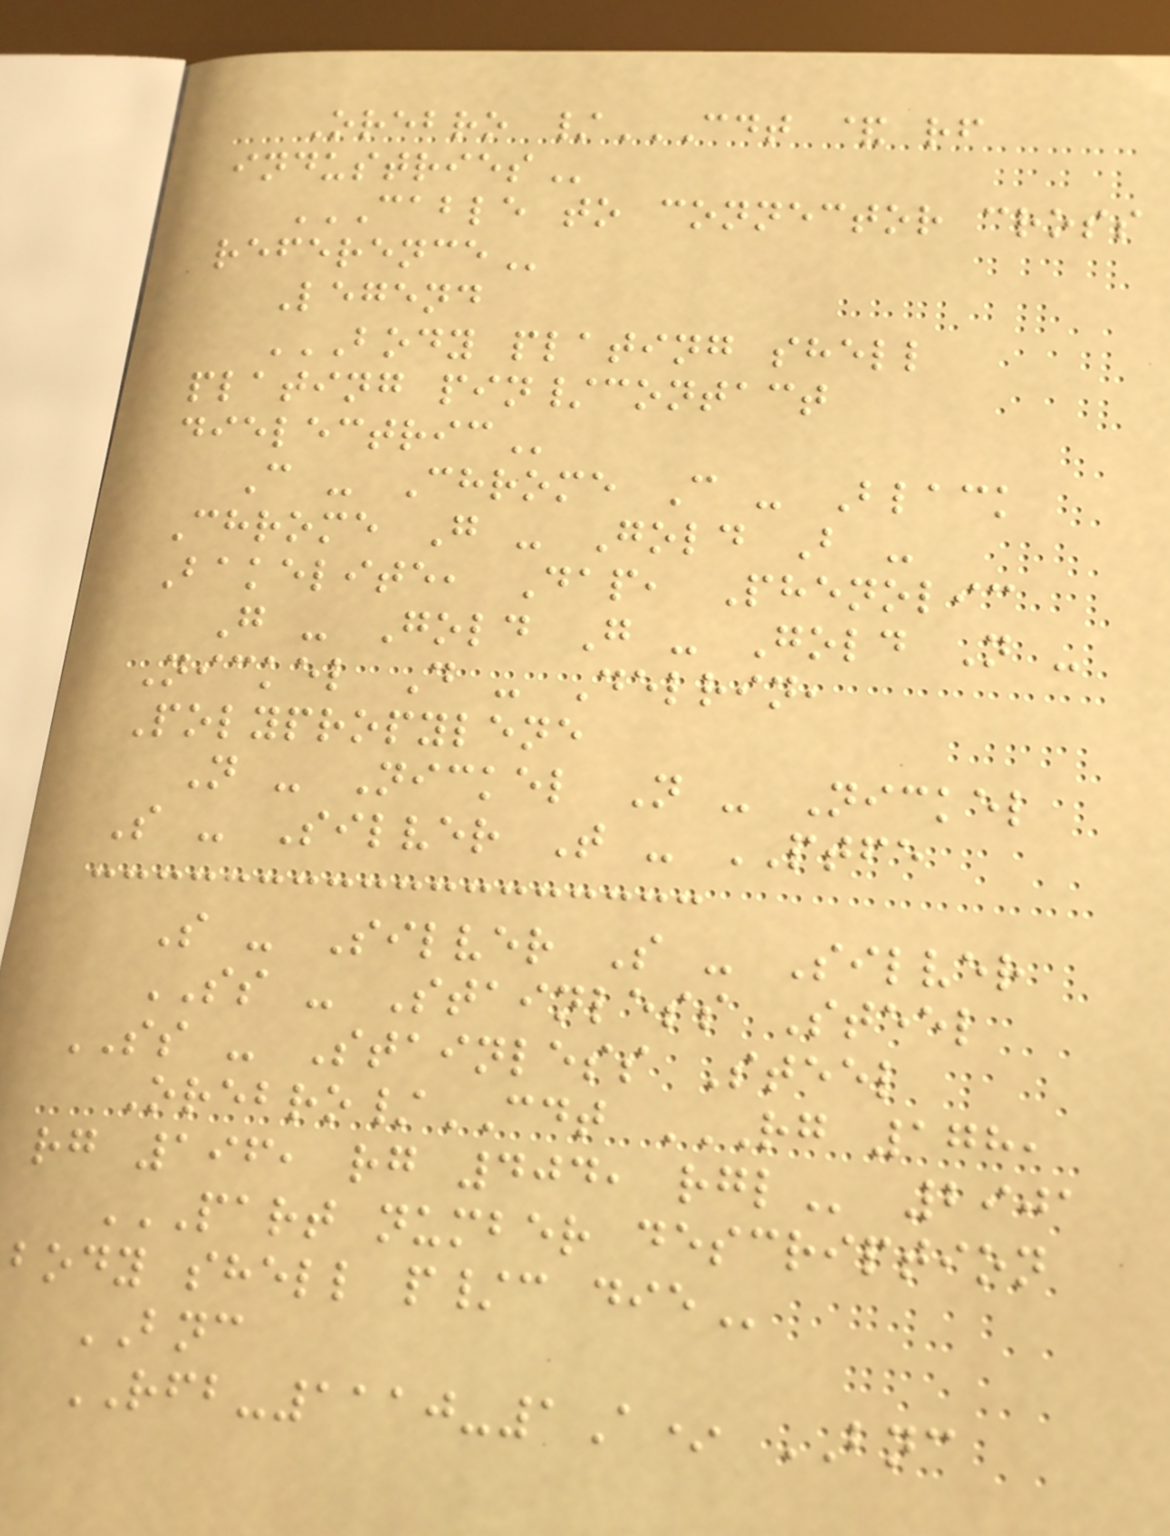Orebro /CDT & RF
INDUSTRIES
CABLE TO CONNECTOR CROSS
REFERENCE
Legend
BODY PLATING SHELL
PLATING PIN/CONTACT
DIELECTRIC
C - Chrome C - Black
Chrome G - Gold B -
Bakelite, Dap, Phenolic
G - Gold G - Gold N -
Nickel D - Delrin,
Polypropylene
N - Nickel N - Nickel
S - Silver T - PTFE
S - Silver S - Silver
SS - Stainless Steel
SS - Stainless Steel
Orebro/CDT RG 178,
RG 196, RG 404, RGL 2901
PART NUMBER DESCRIPTION
BODY SHELL P/C DIE
BNC
RFB-1110-1A* BNC
